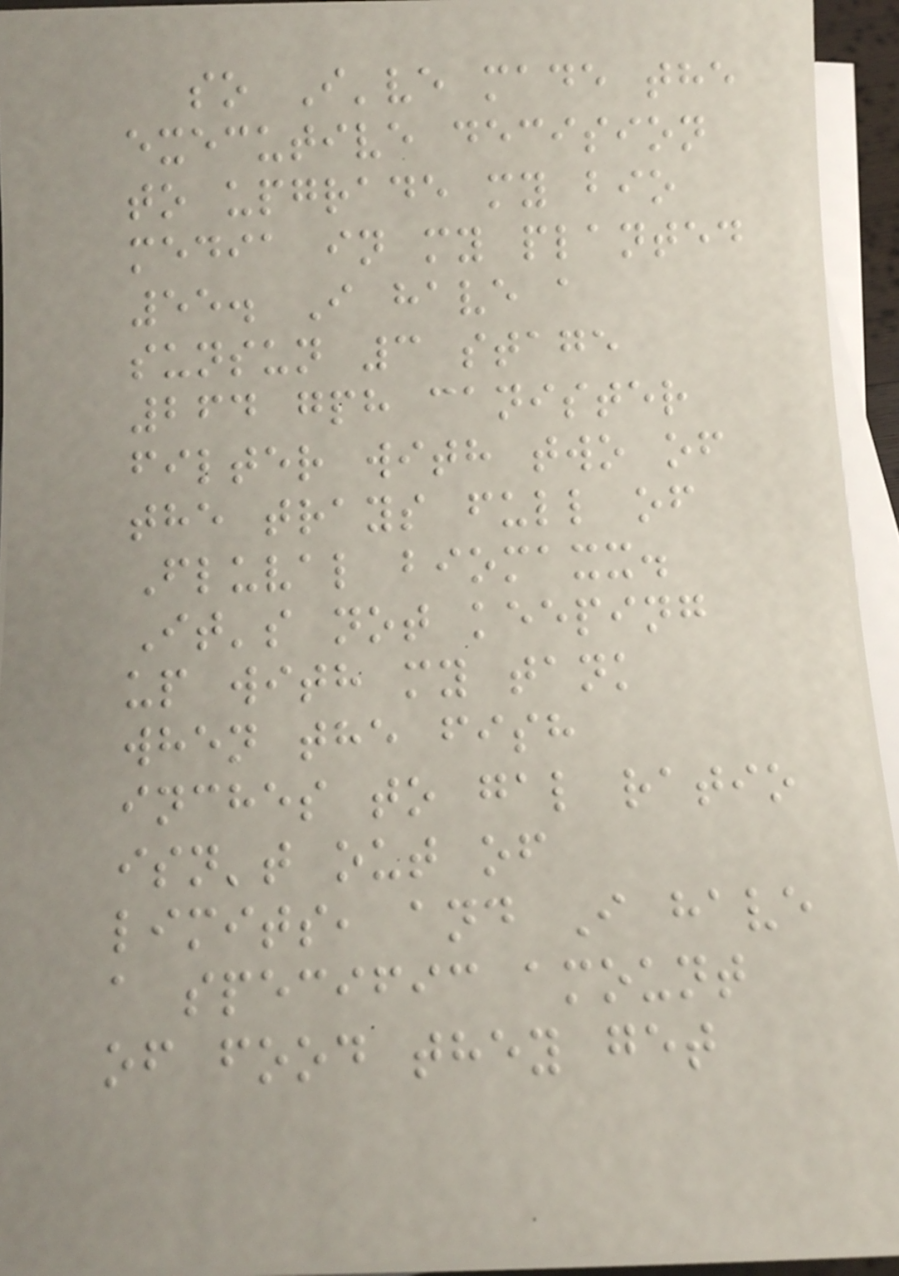so I've made the
executive decision
to upgrade my bio
media in my planted
55. I have a
sunsun 3 stage
264 gph canister
filter with two of
the trays full of
Fluval biomaxx.
It's not keeping
up with my tank
when the fish
inches to gal ratio
isn't out of
limits, and I have
a specific amount
of food they get
